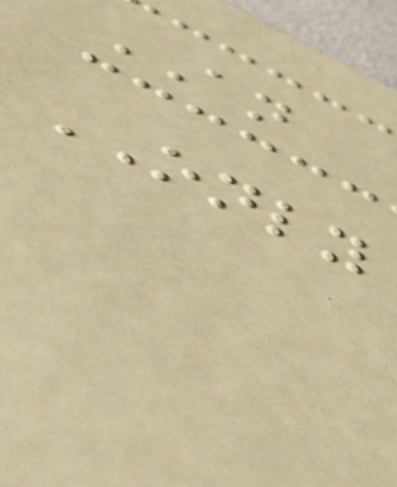AN
ONLY
